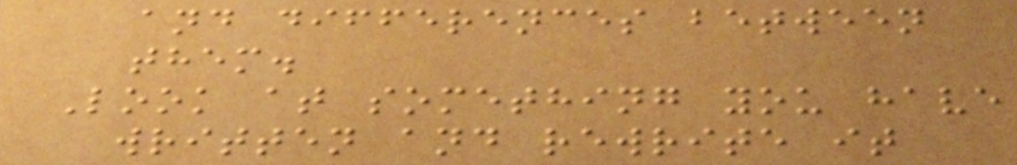and differences between
them.
Look at something you have
written and rewrite it
